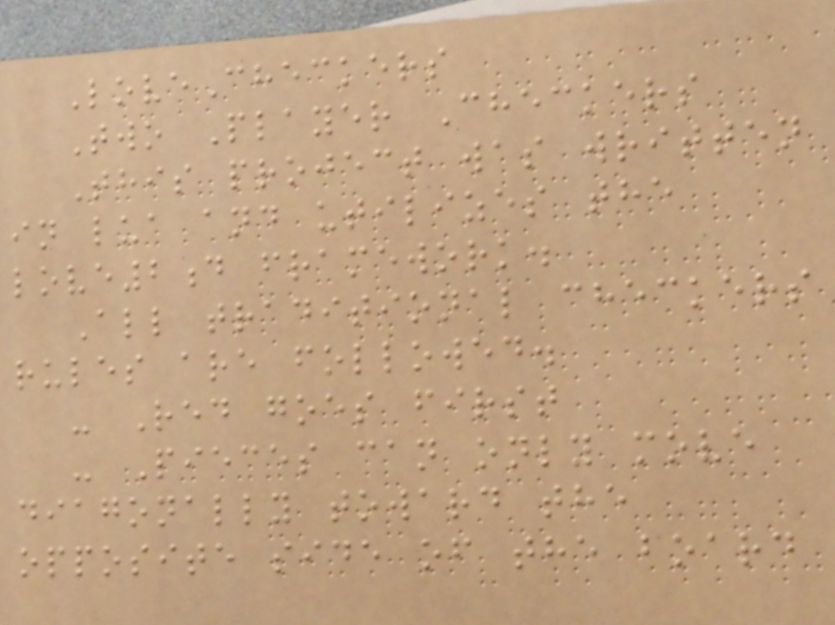LoveCheckers
Two Player Checkers
This project was written
in lua and utilizes the
love2d framework.
All traditional checkers
rules are followed.
- Red goes first
- Pieces can only move
diagonally toward the
opposite side of the board
